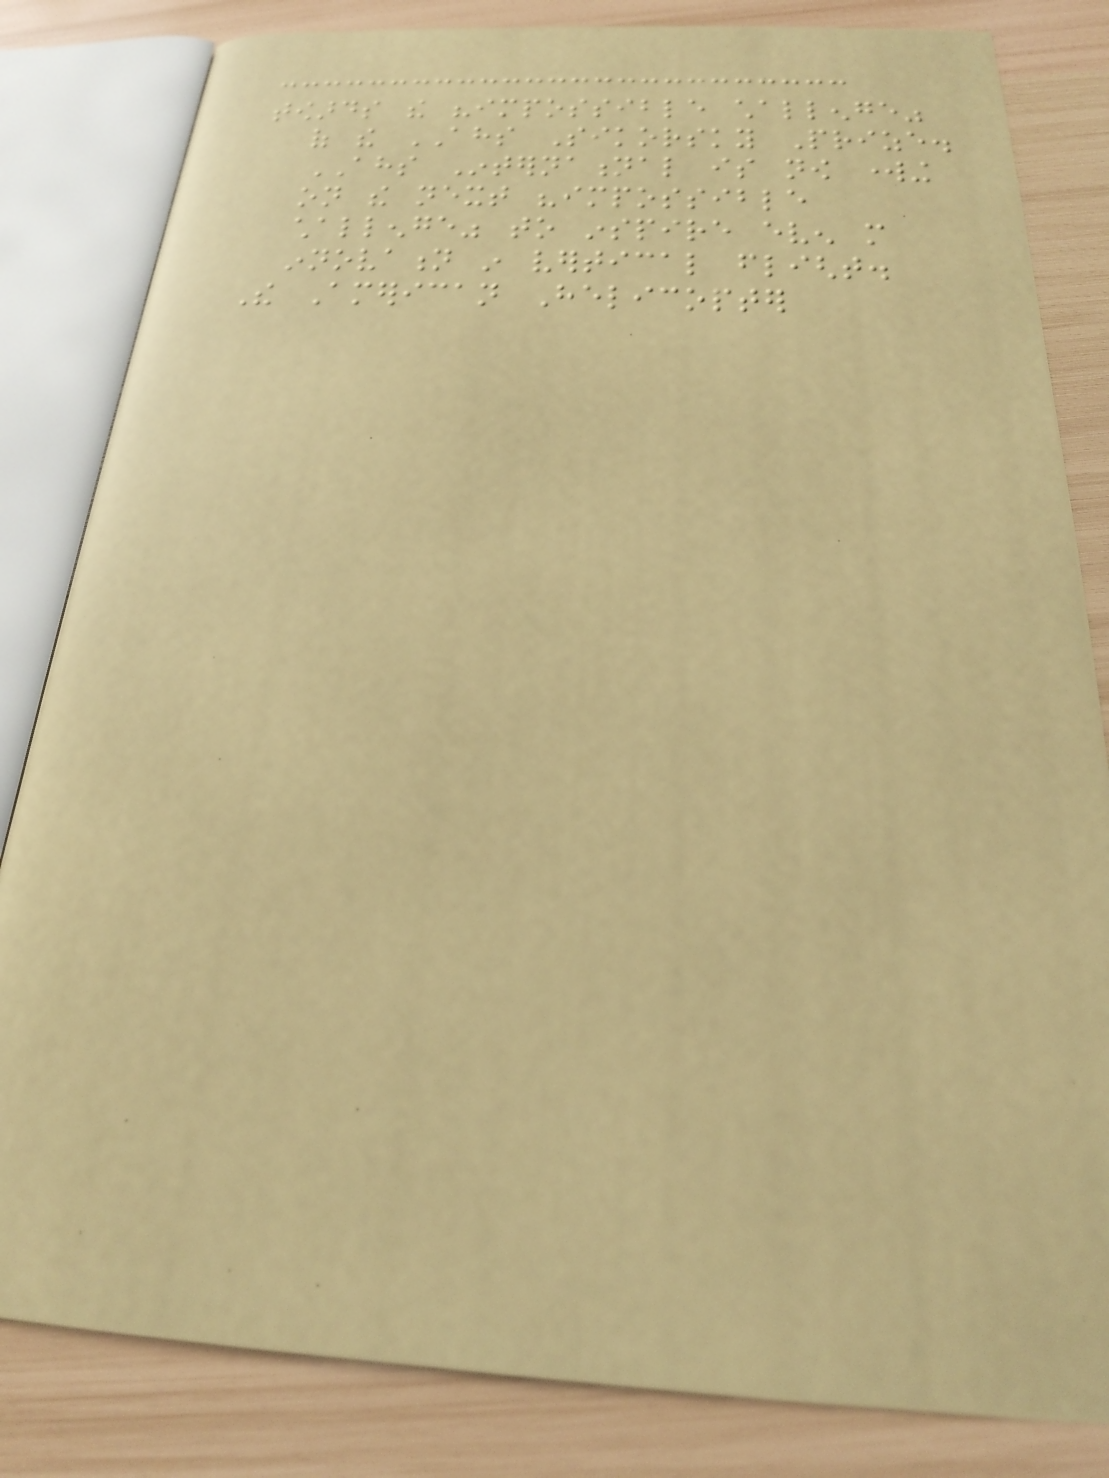towards the "impossible challenge"
of the AHS Sikorsky Prize.
AHS International is now working
on the next "impossible
challenge" to inspire even more
innovation in vertical flight.
The American Helicopter
